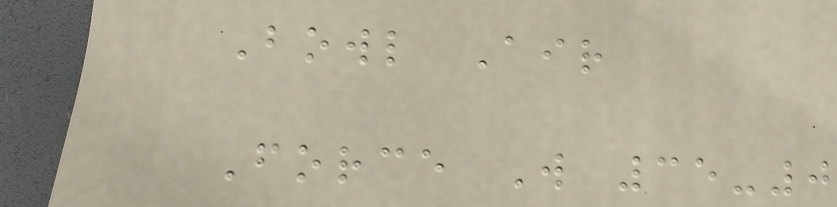Bowl Air
Force W 35-0
